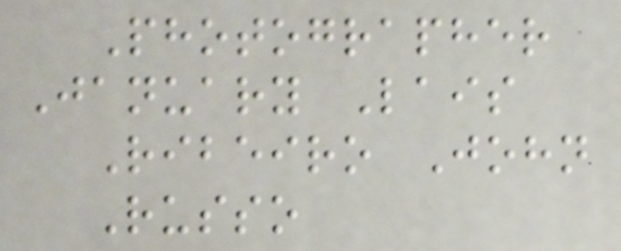Photographer
January Lais
Ribeiro John
Russo
